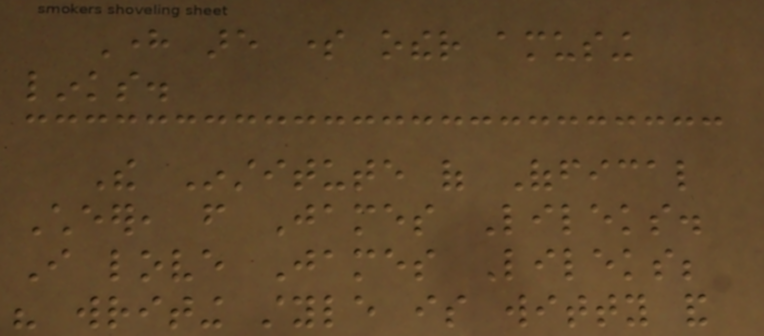Here are some other amusing
links.
The Institute of Offical
Cheer, from James Lileks.
I love James Lileks;
his writing style is witty and
